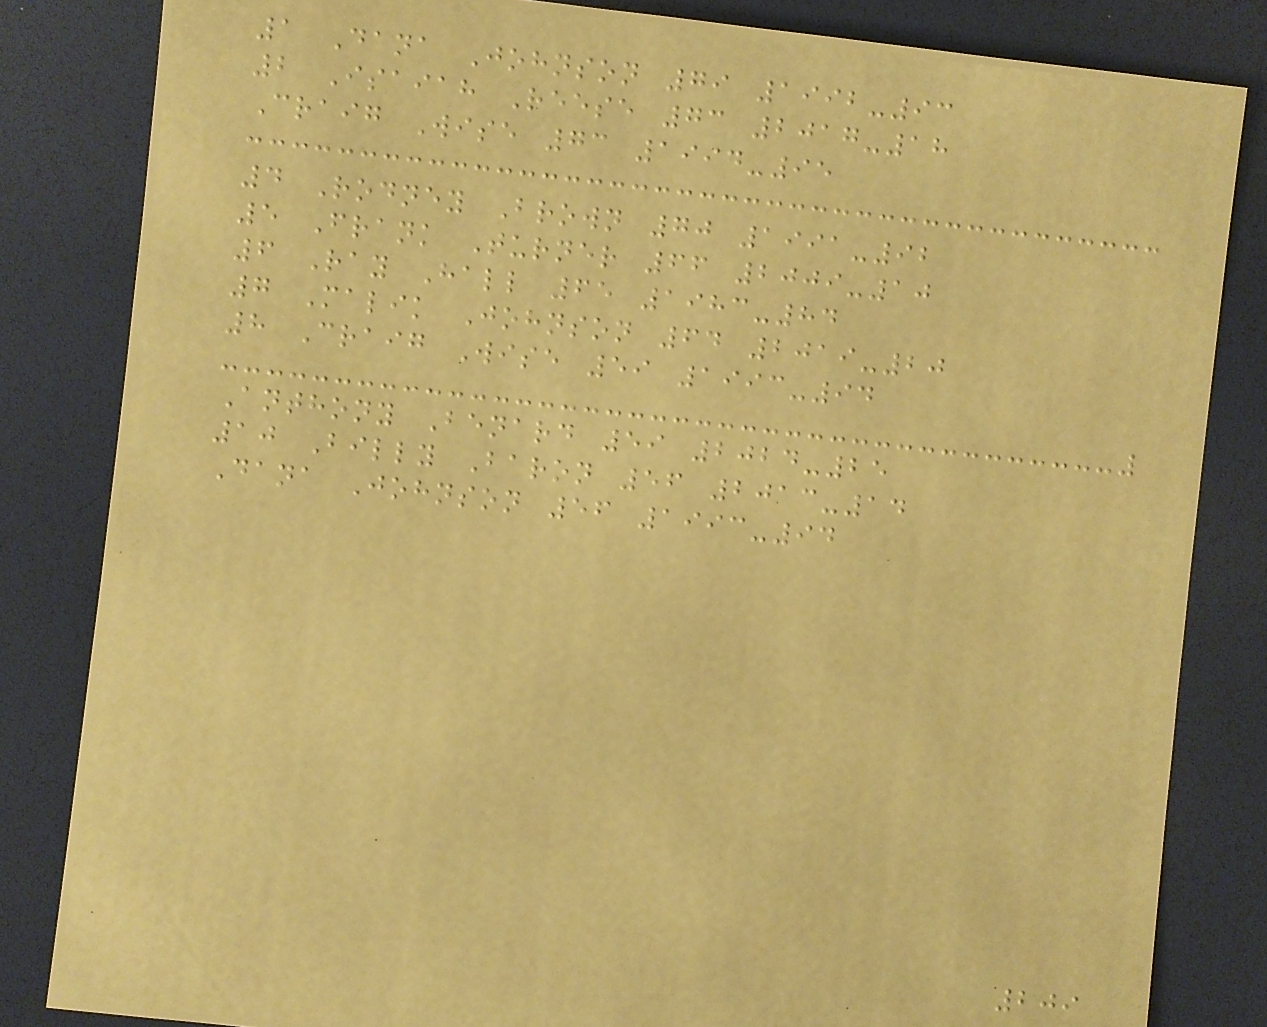1 Dana Johnson 79 1992-93
2 Isaiah Reese 73 2017-18
Craig Wise 73 1994-95
4 Rodney Brown 70 1991-92
5 Frank Turner 66 2009-10
6 Ray Hall 65 1983-84
7 Malik Johnson 64 2019-20
8 Craig Wise 59 1993-94
Anthony Benard 59 2024-25
10 Billy Baron 56 2013-14
Dana Johnson 56 1993-94
209
